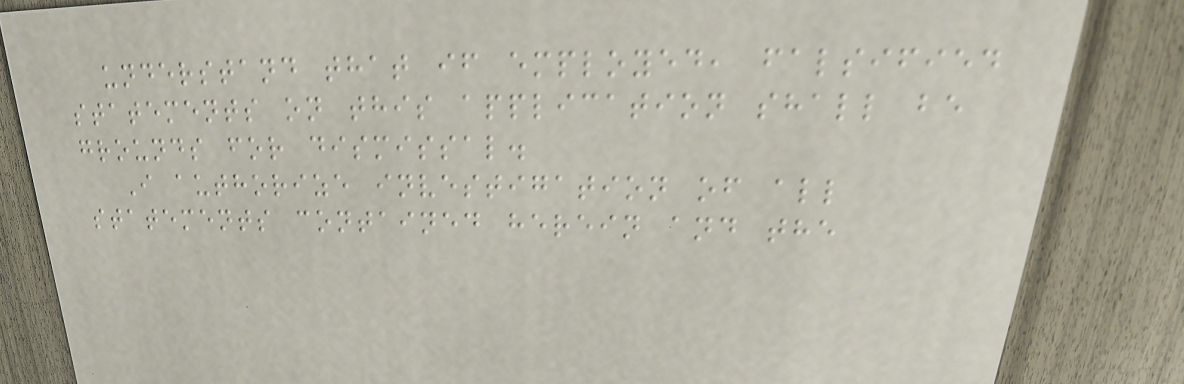understand that if employed, falsified
statements on this application shall be
grounds for dismissal.
I authorize investigation of all
statements contained herein and the
